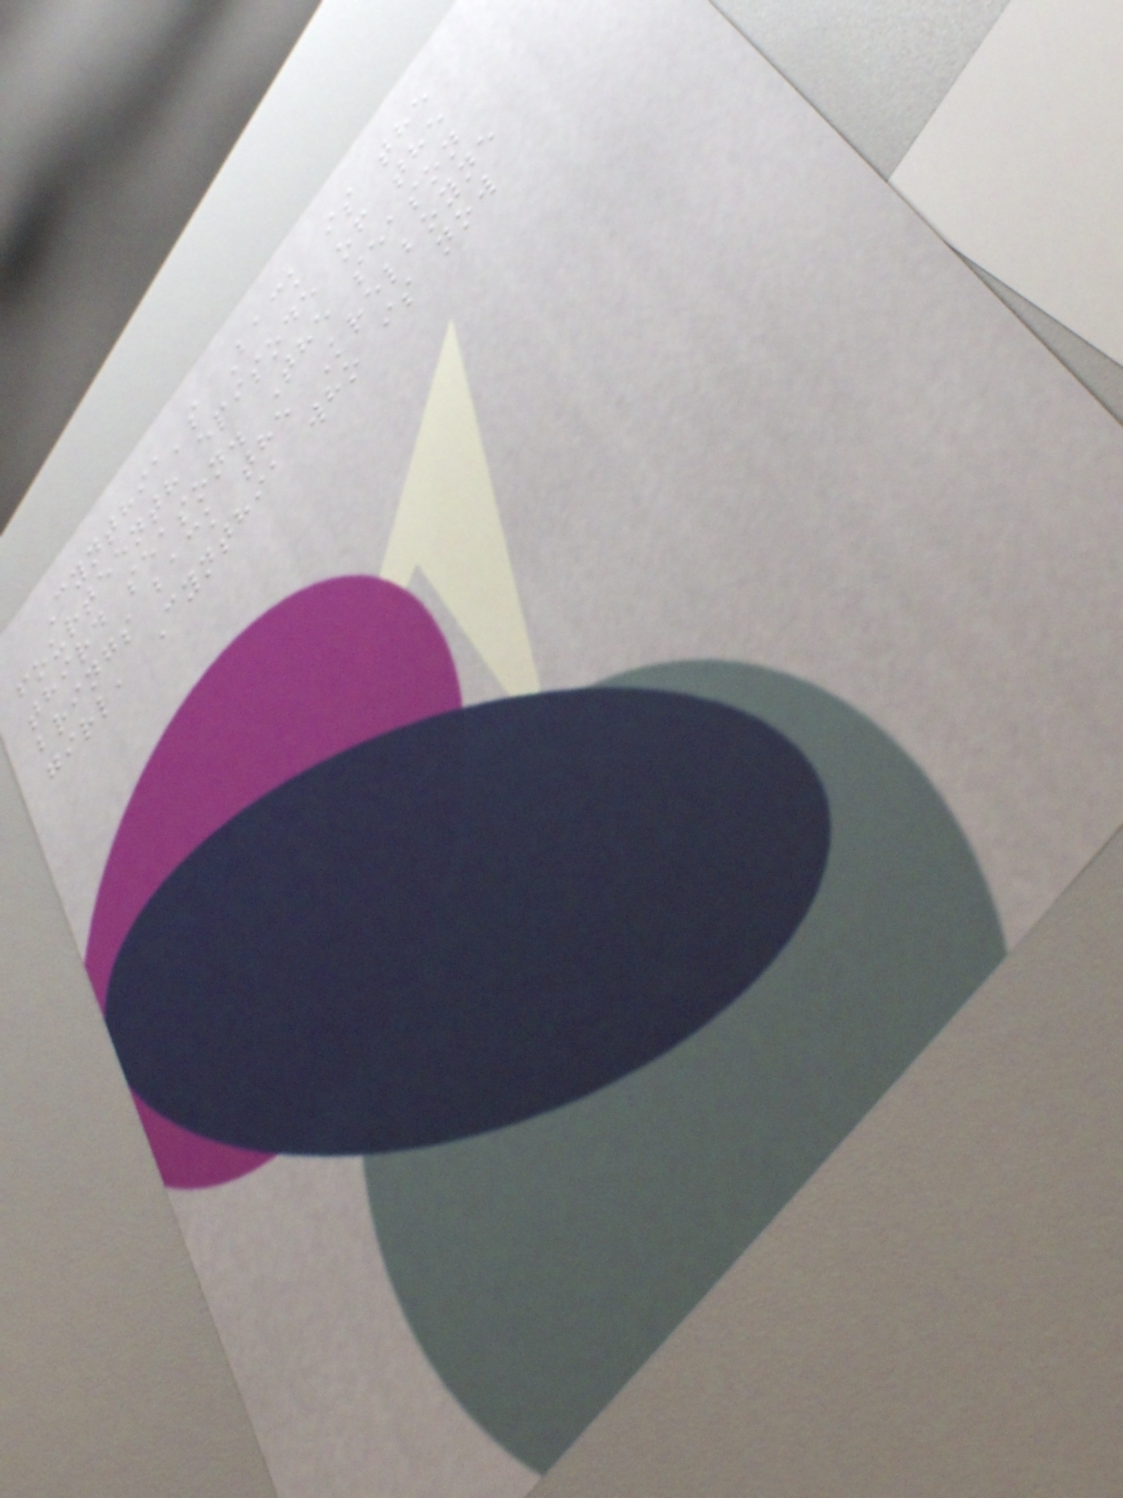Cynthia's Back is the
fourteenth episode of the
third season. The season
brings back the Krelboyne
girl, Cynthia who is now
